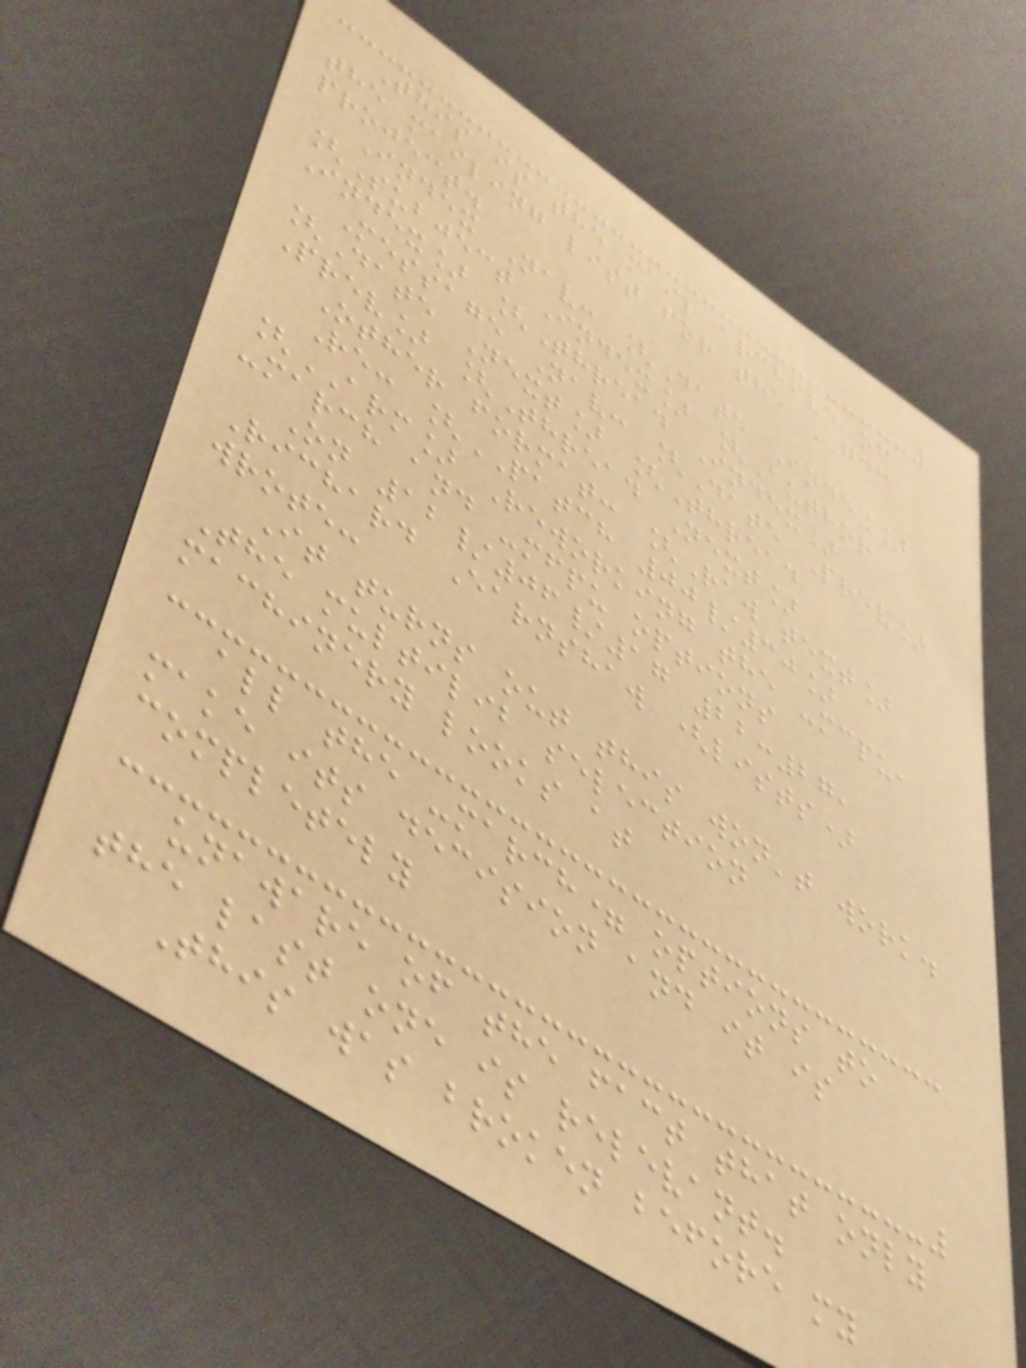This is the mail archive of
the mailing list for the GCC
project.
Index Nav: [Date Index]
[Subject Index] [Author
Index] [Thread Index]
Message Nav: [Date Prev]
[Date Next] [Thread
Prev] [Thread Next]
Other format: [Raw text]
Re: [PATCH 00/30]
[ARM] Reworking the -mcpu,
-march and -mfpu options
On 12/06/17 22:27,
Richard Earnshaw (lists)
wrote:
It turns out this won't work.
The multilib selection
machinery looks at
all the -march= options to
make its decision and it is
completely
unaware of the fact that only
the last one is relevant.
This was broken before my
